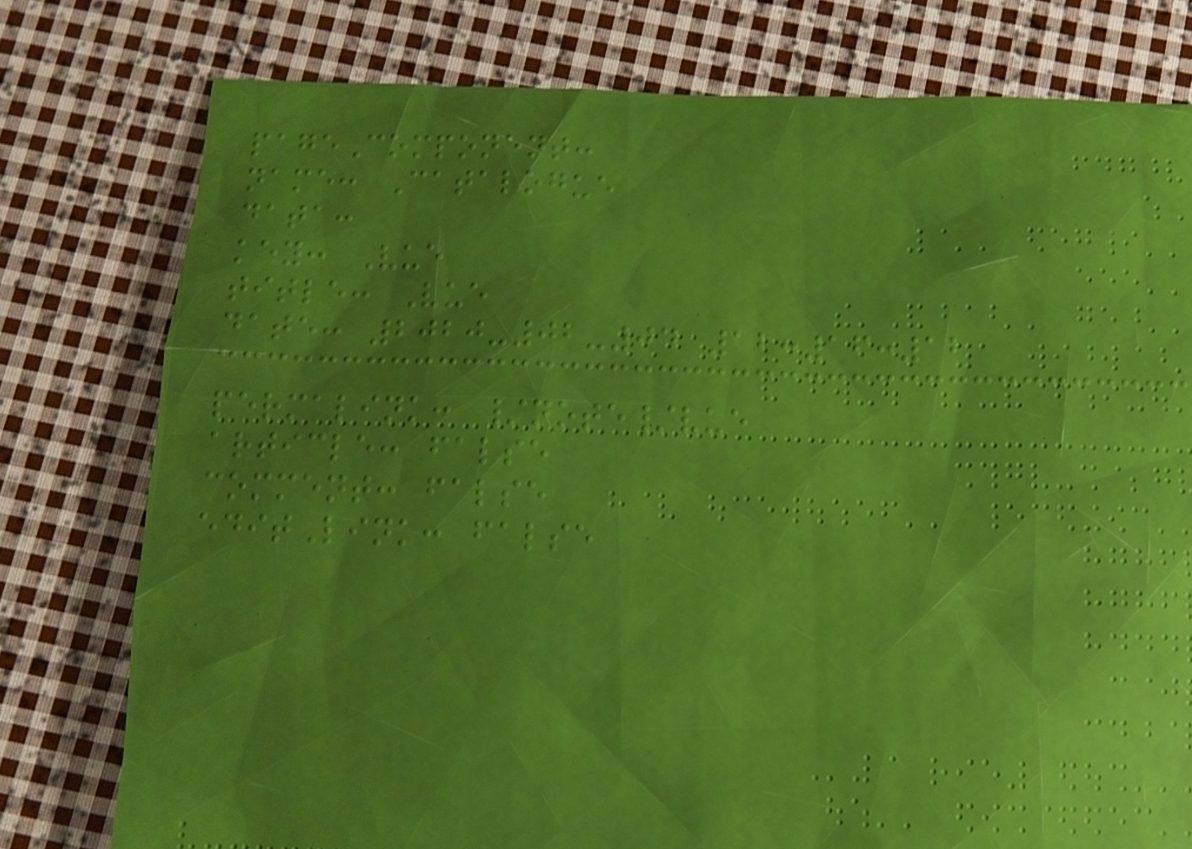pageComponent:
name: Catalogue
data:
key: Vue
title: Vue
date: 2020-02-04 12:16:12
permalink: /note/vue
article: false
comment: false
editLink: false
